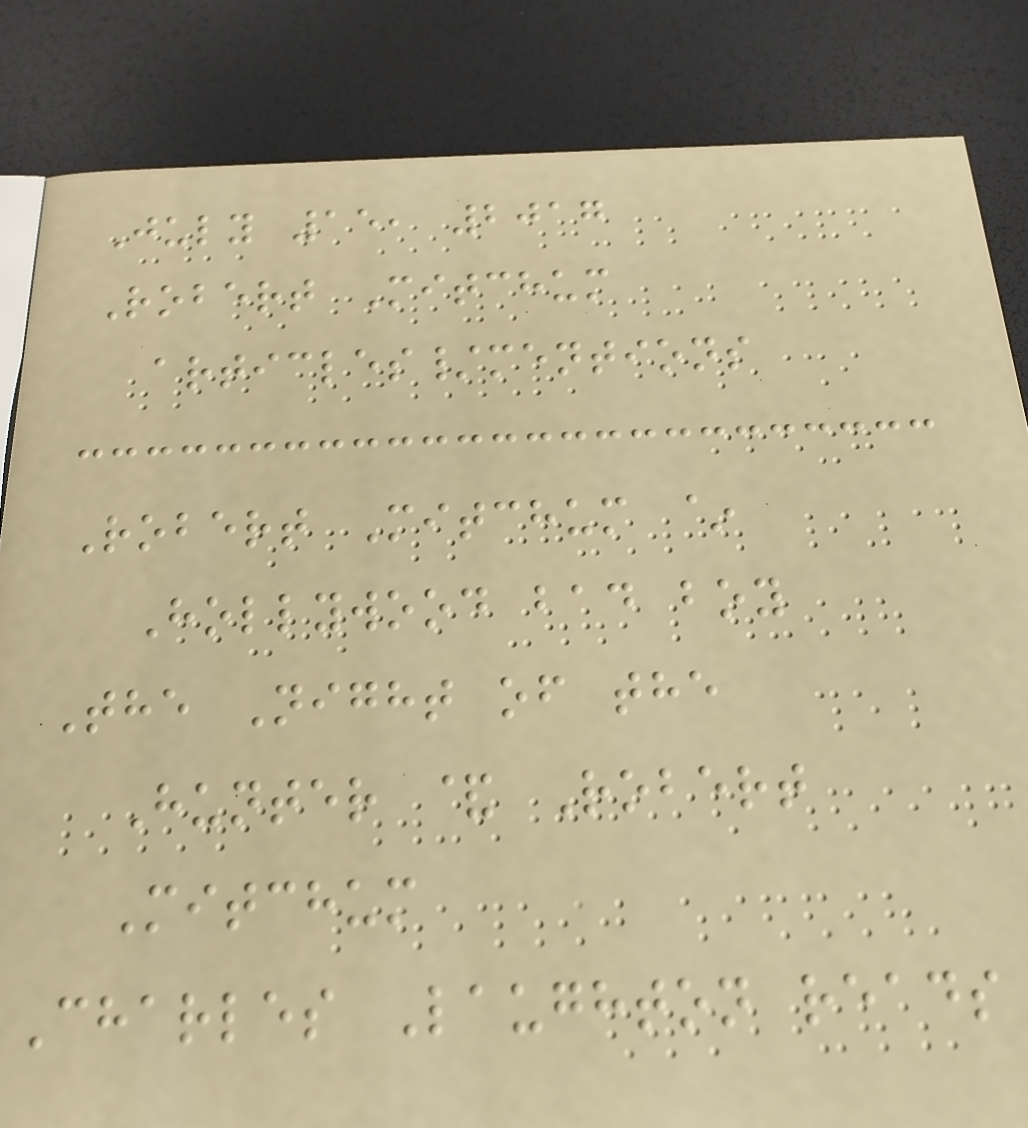July 15, 2017
Robert Mitchum
articles/mentions
Robert Mitchum ~
Hollywood bad boy
The Night of the
Hunter & Robert
Mitchum
Charles Laughton reads
